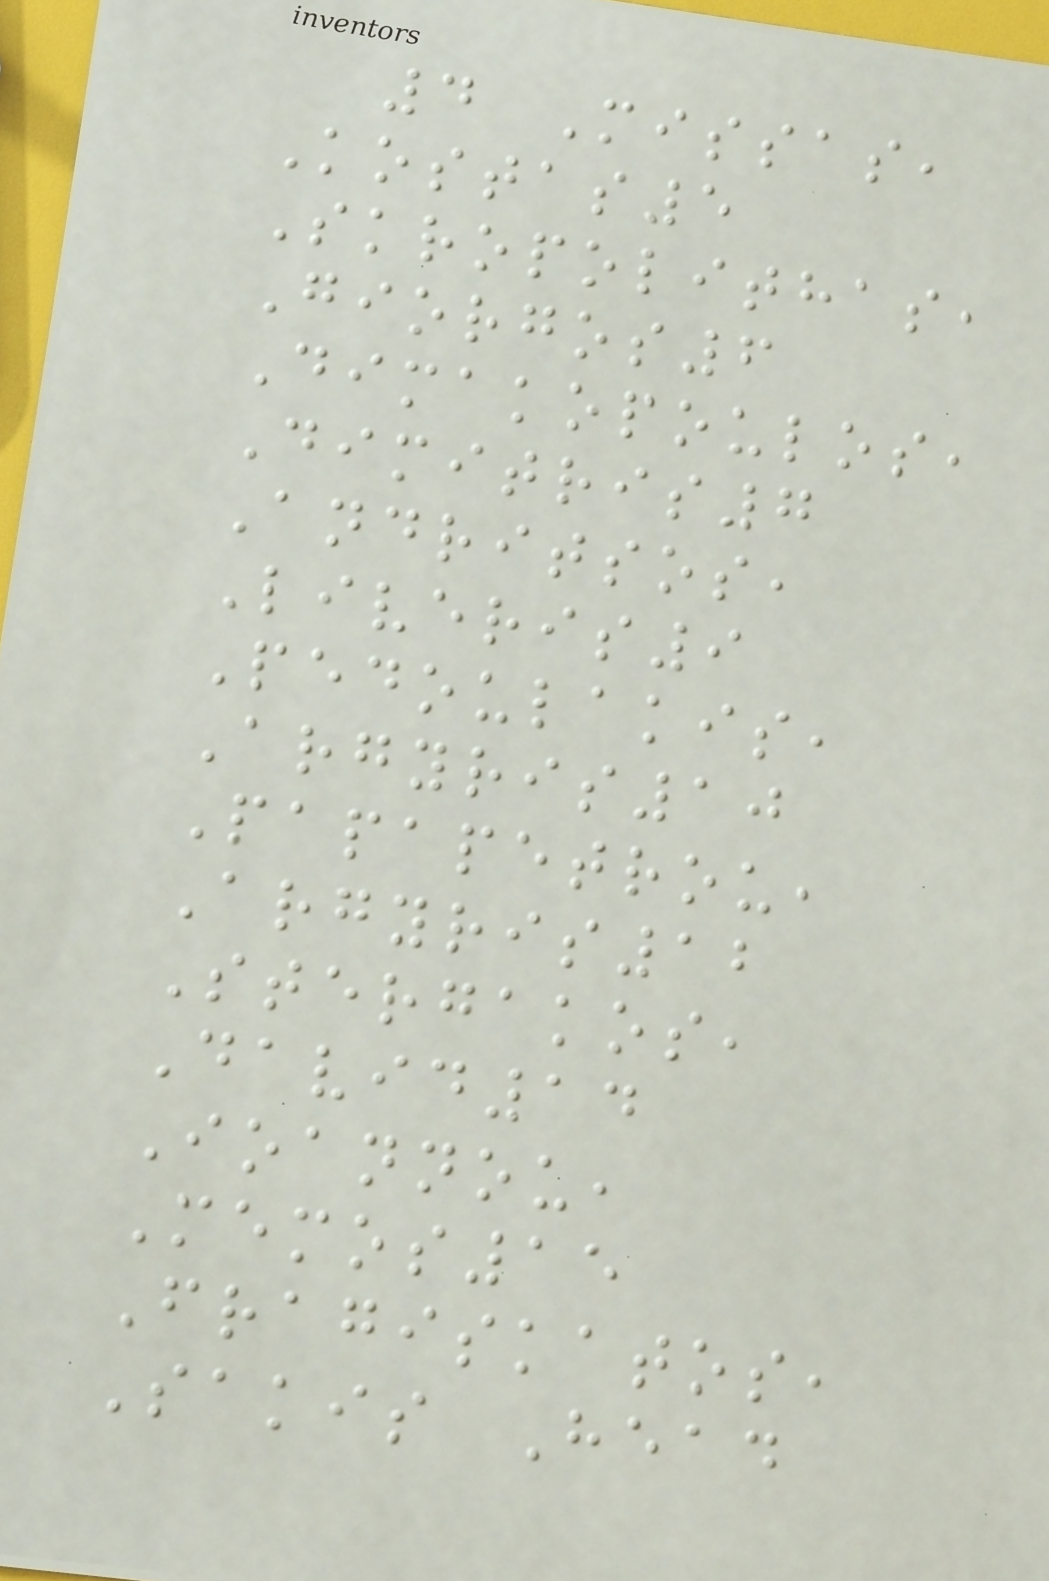4 Missas,
Kostas5
Skropolithas,
Giorgos6
Dimakopoulos,
Dimitris7
Andritsos,
Liveris9
Pedoulakis,
Argyris10
Papapetrou,
Argyris12
Stergakos,
David14
Ioannou,
Memos15
Fragiskatos,
Sakis Head
